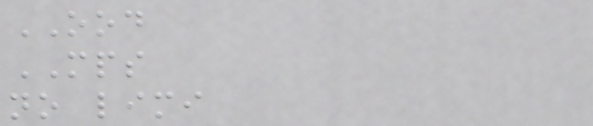OOD
MPS
no limi
